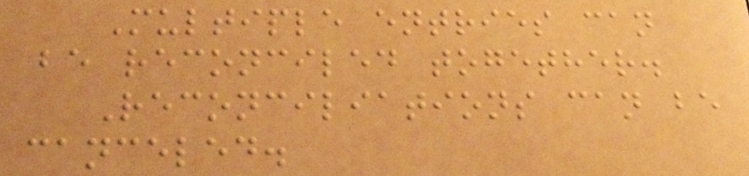Multiple entries can
be reconciled together.
Reconciliations can be
canceled.
